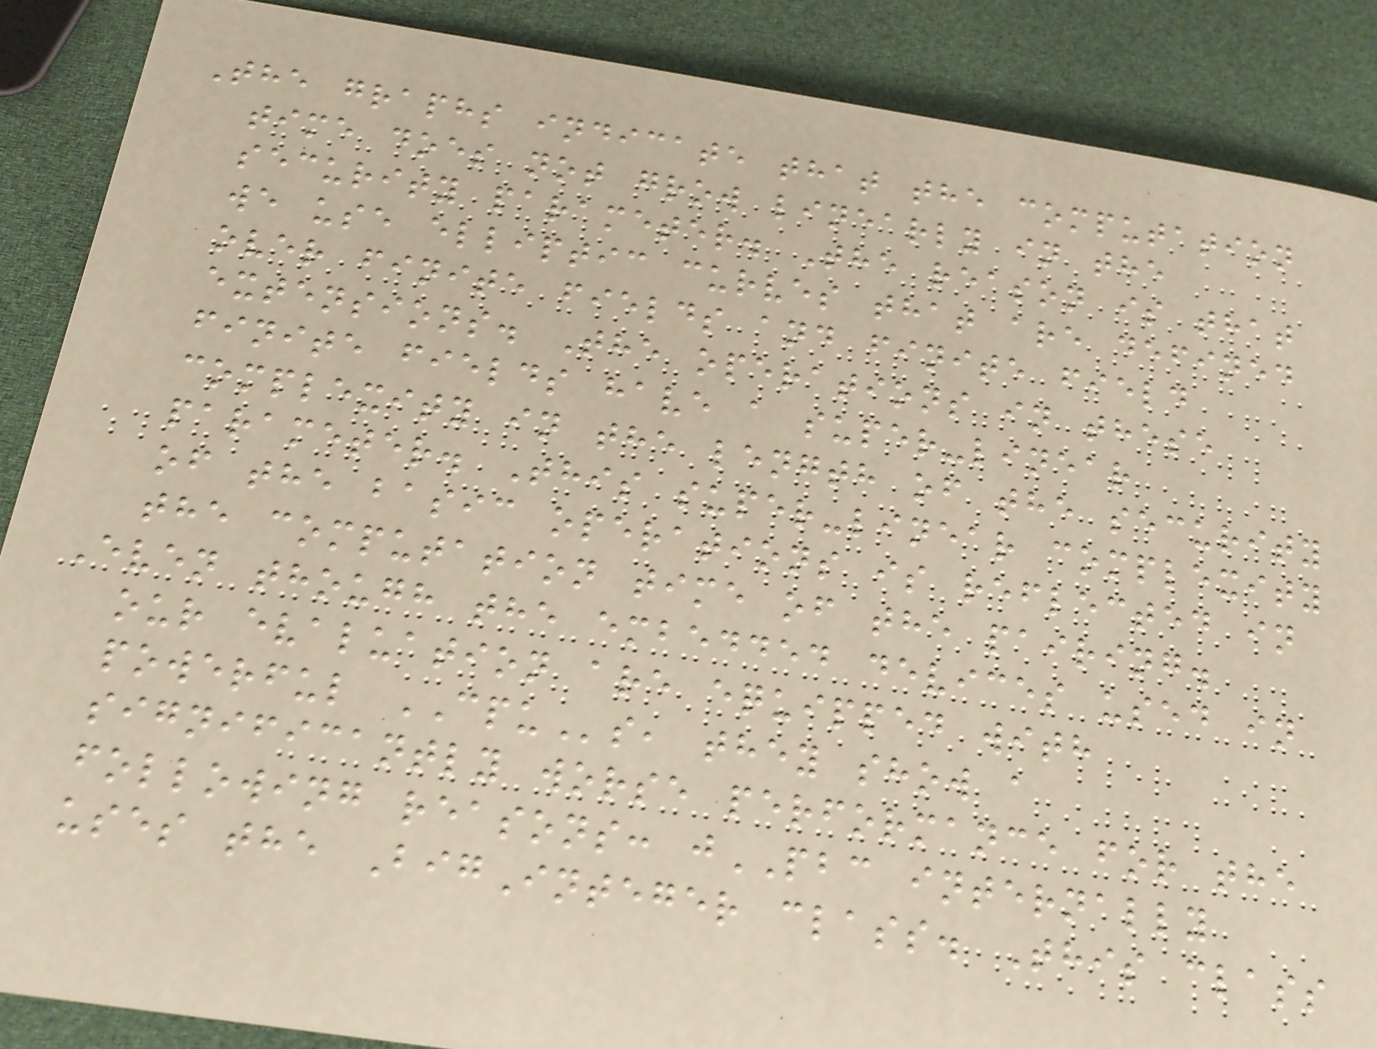The graphs indicate that the computation
time does not grow linearly in the
security parameter. The reason is that
we use elliptic curves that are defined
over finite fields and finite field
extensions. The operations in these
finite fields have a super-linear
complexity in the length of the security
parameter. This super-linear complexity
of the basic operations is reflected in
the computation time of the pairing.
Even though the embedded devices used in
our evaluation are equipped with
powerful CPUs, they show a
significantly worse performance for the
following reasons: jPBC internally
uses the BigInteger class. This class
